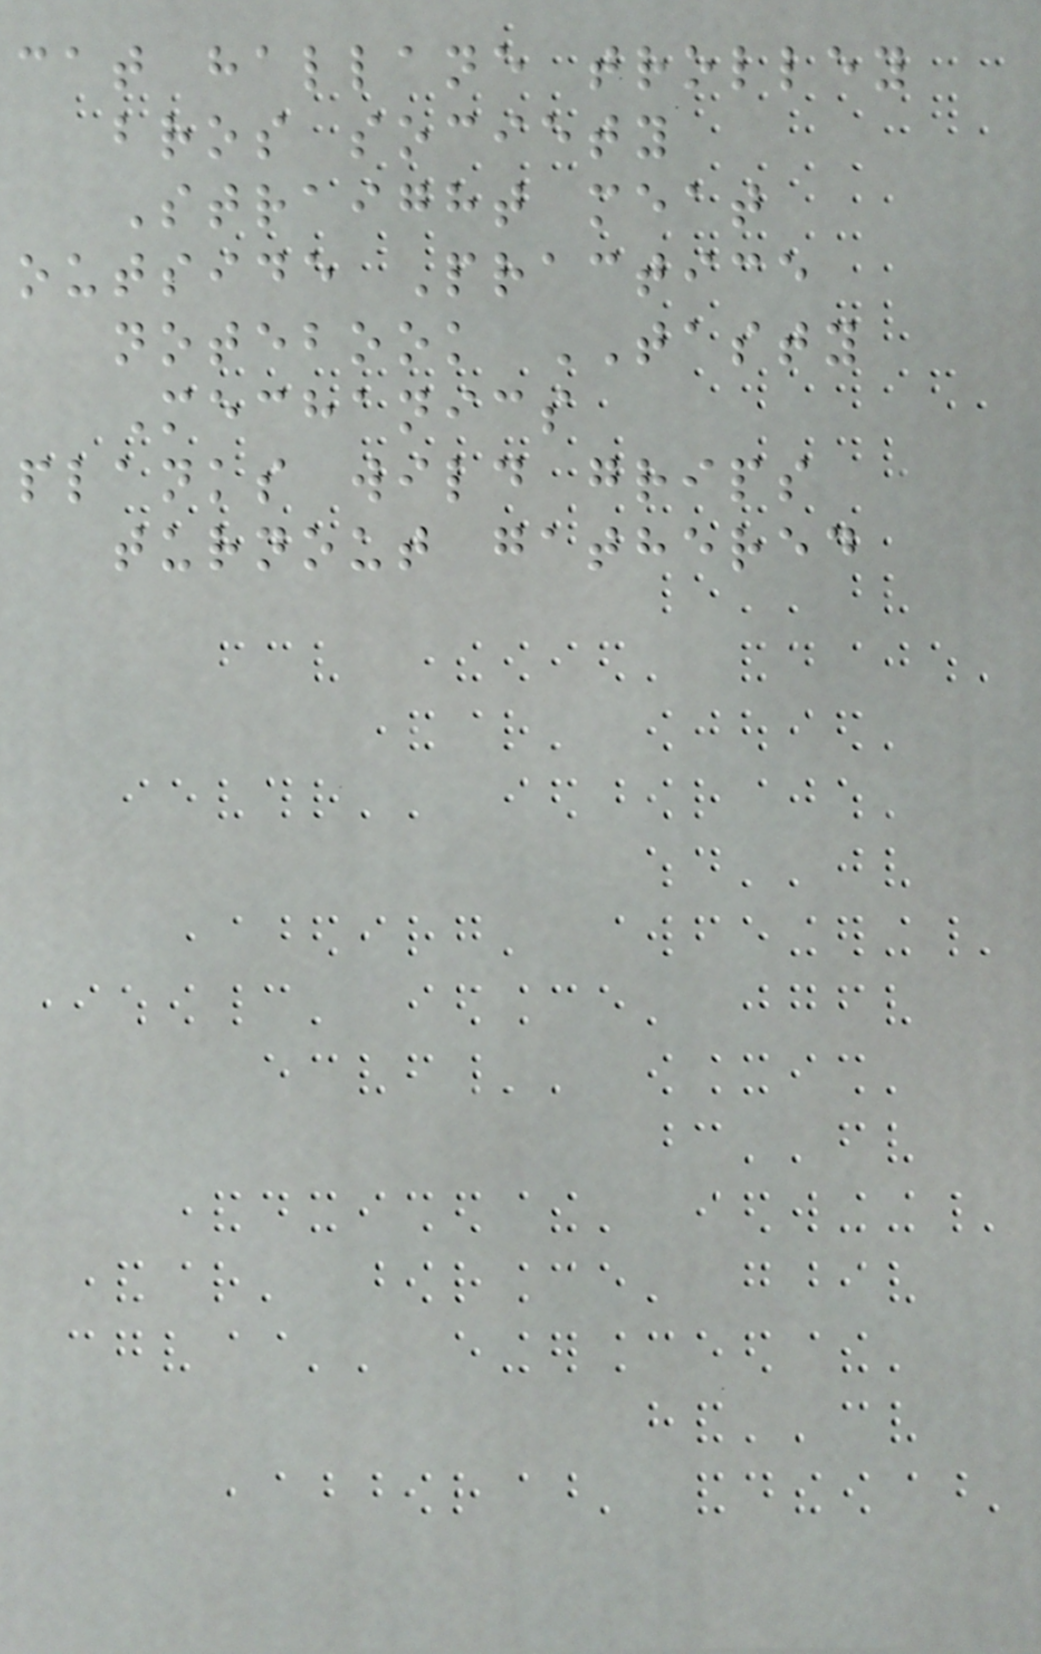cat hallane trolley
bros society
Straight meat
outside Practice
notebook TASTY
Mechanics
planks wild grips
turnout gathered
